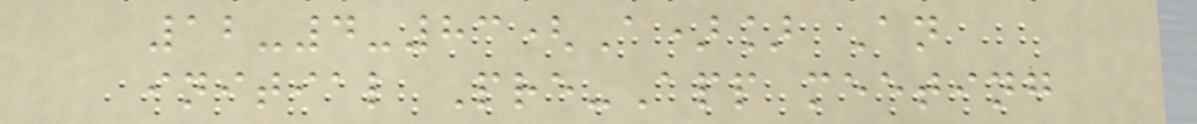12-4-83(A)] An
initial Pre-App meeting
